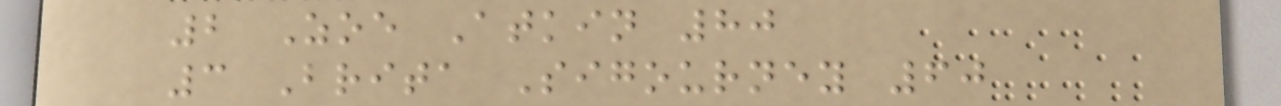2 Zoe Atkin 80
3 Brita Sigourney 60
